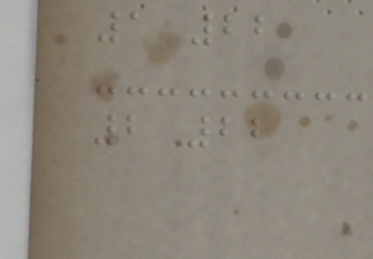1 22
2 22
